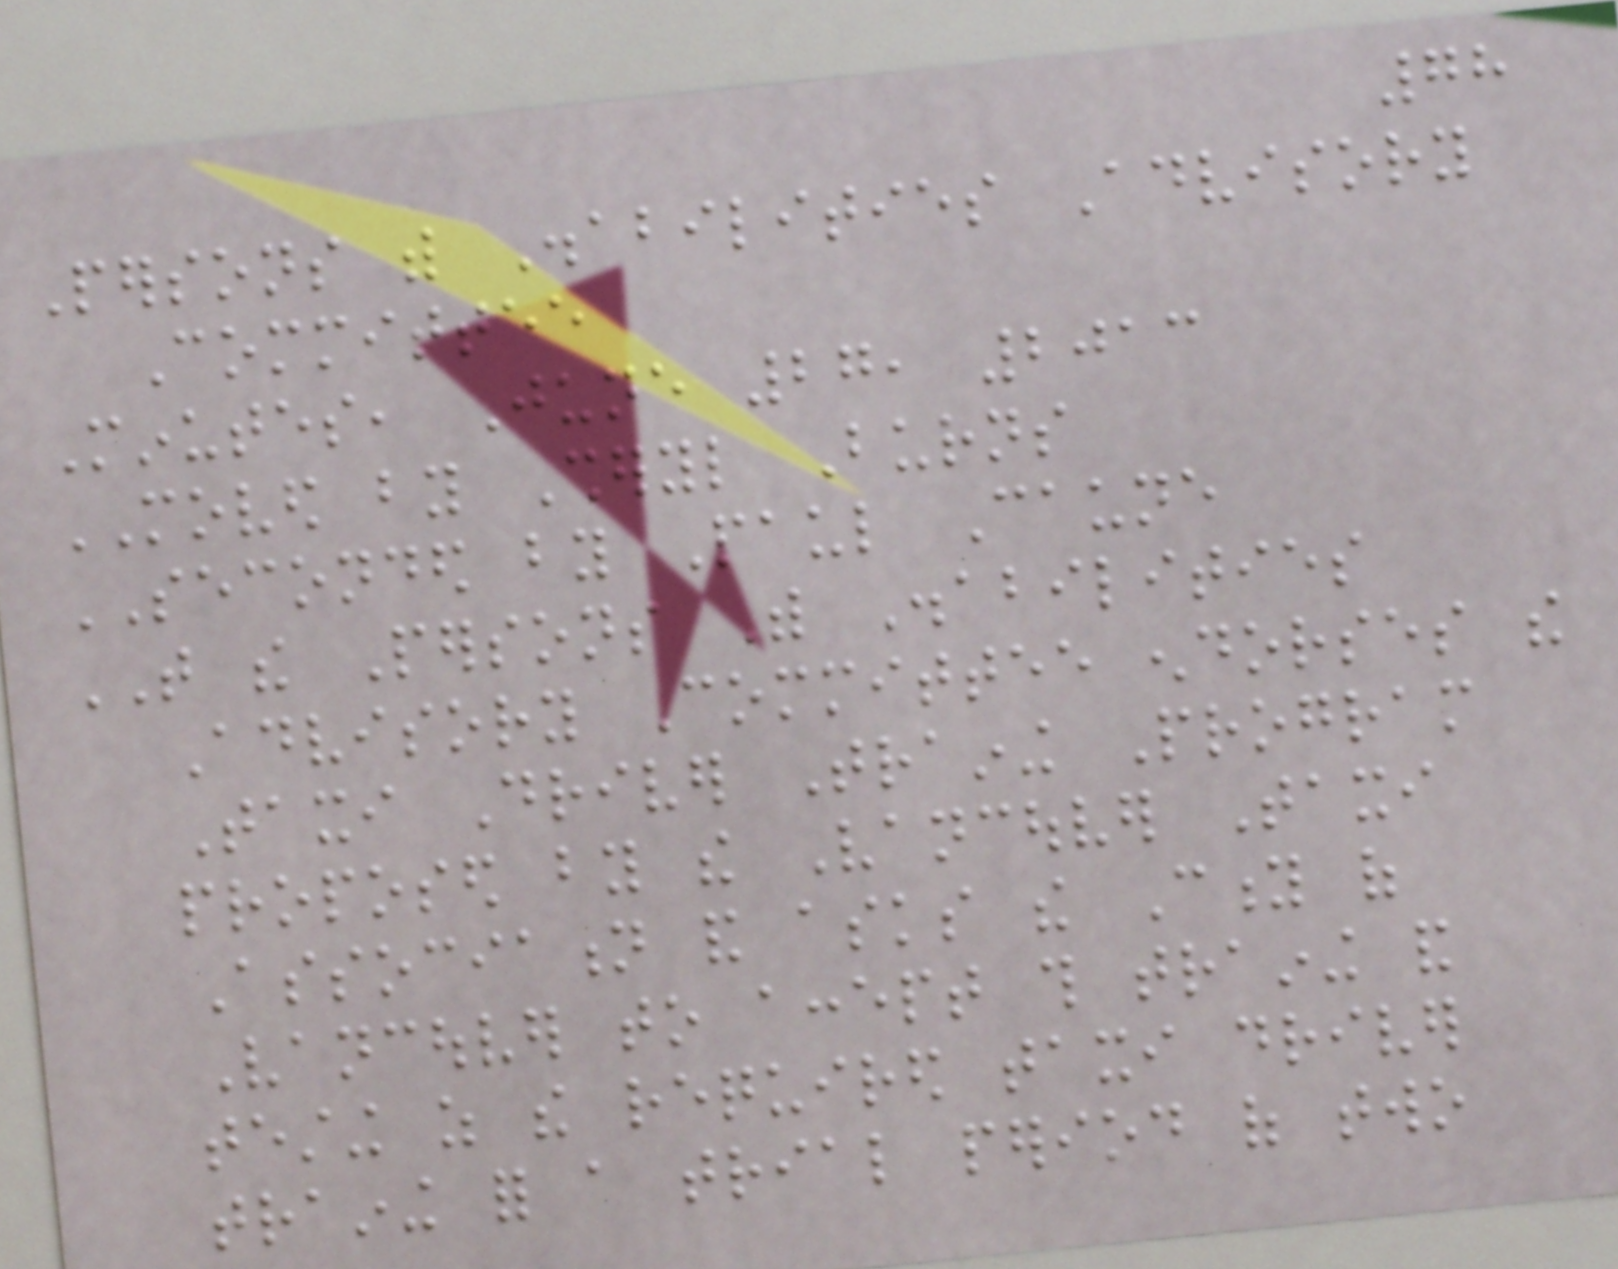78
Persons with Disabilities Advisory
Committee
Minutes, June 27, 2013
MOVED by Sheryl Burns
SECONDED by Paul Caune
THAT the Persons With Disabilities
Advisory Committee endorses the
Taxi Driver Training Program
proposed by the Vancouver Taxi
Association and asks the City of
Vancouver to accept this training and
testing as the required taxi driver
training for a trial period of two
